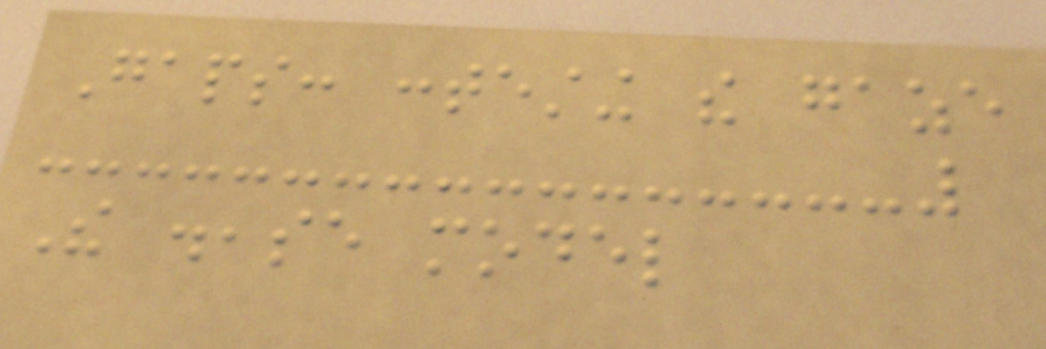Gaps: contesting the gaze
The disease model
